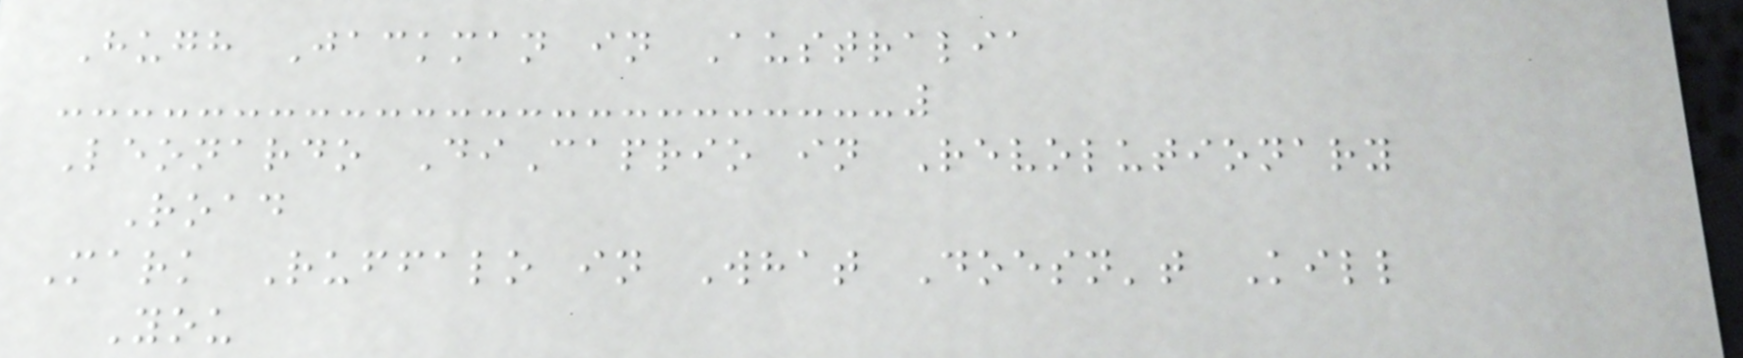Hugh Jackman in Australia
Leonardo DiCaprio in Revolutionary
Road
Mark Ruffalo in What Doesn't Kill
You
